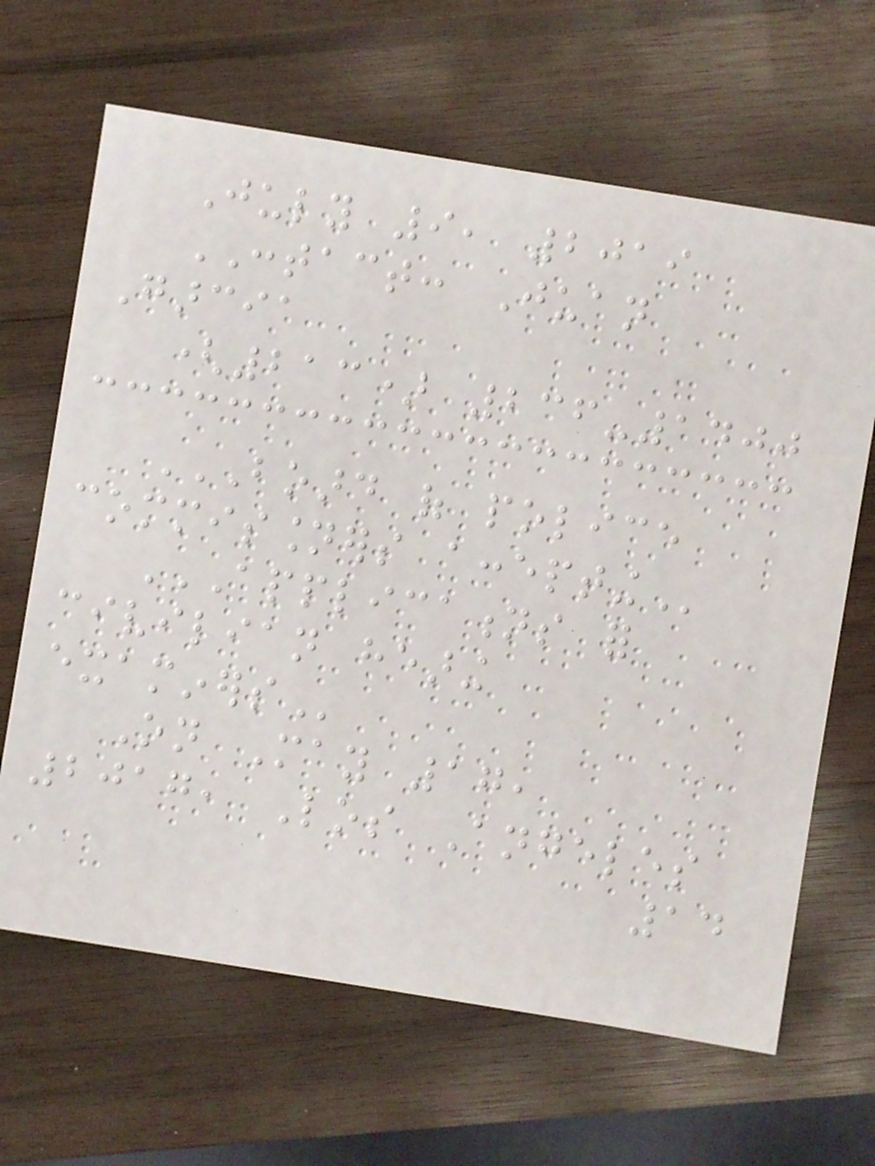July 9, 2019
CONTACT: Juan
Garcia
(213) 236-1400
BOARD OF POLICE
COMMISSIONERS ACCEPTING
APPLICATIONS FOR
CIVILIAN HEARING
EXAMINERS
On May 17,
2017, Los Angeles
14
